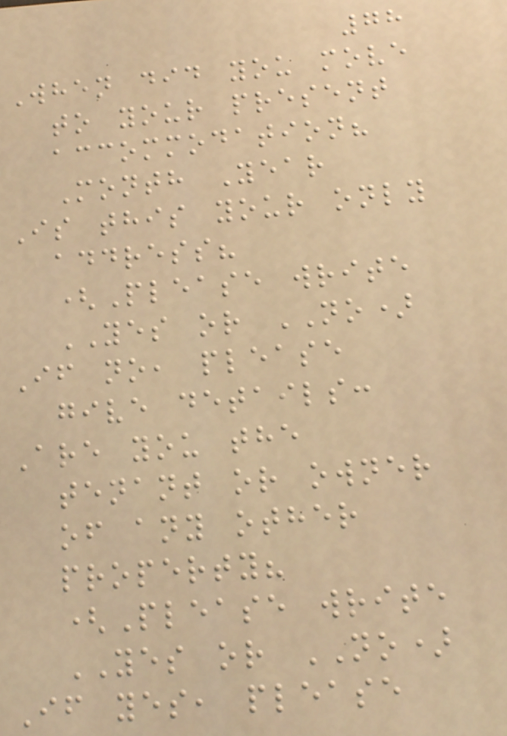78
When did you move
to your present
accommodation?
Month Year
Is this your only
address?
(Please write
YES or NO)
If no, please
give details:
Are you the
tenant or owner
of any other
property?
(Please write
YES or NO)
If yes, please
